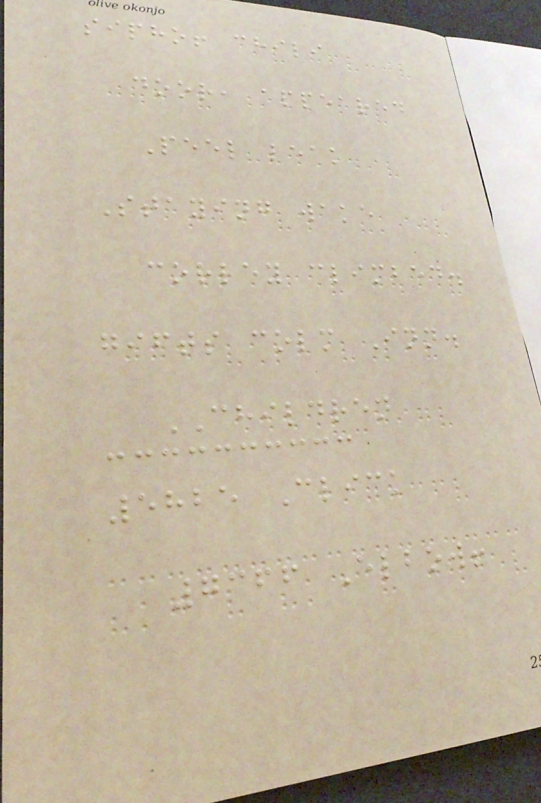sipho! chili
door, appeared
Peel leak
Staying wake
corley climbed.
gifts colm Inn.
CHILDREN
5825 Click
7366 Elbow!
